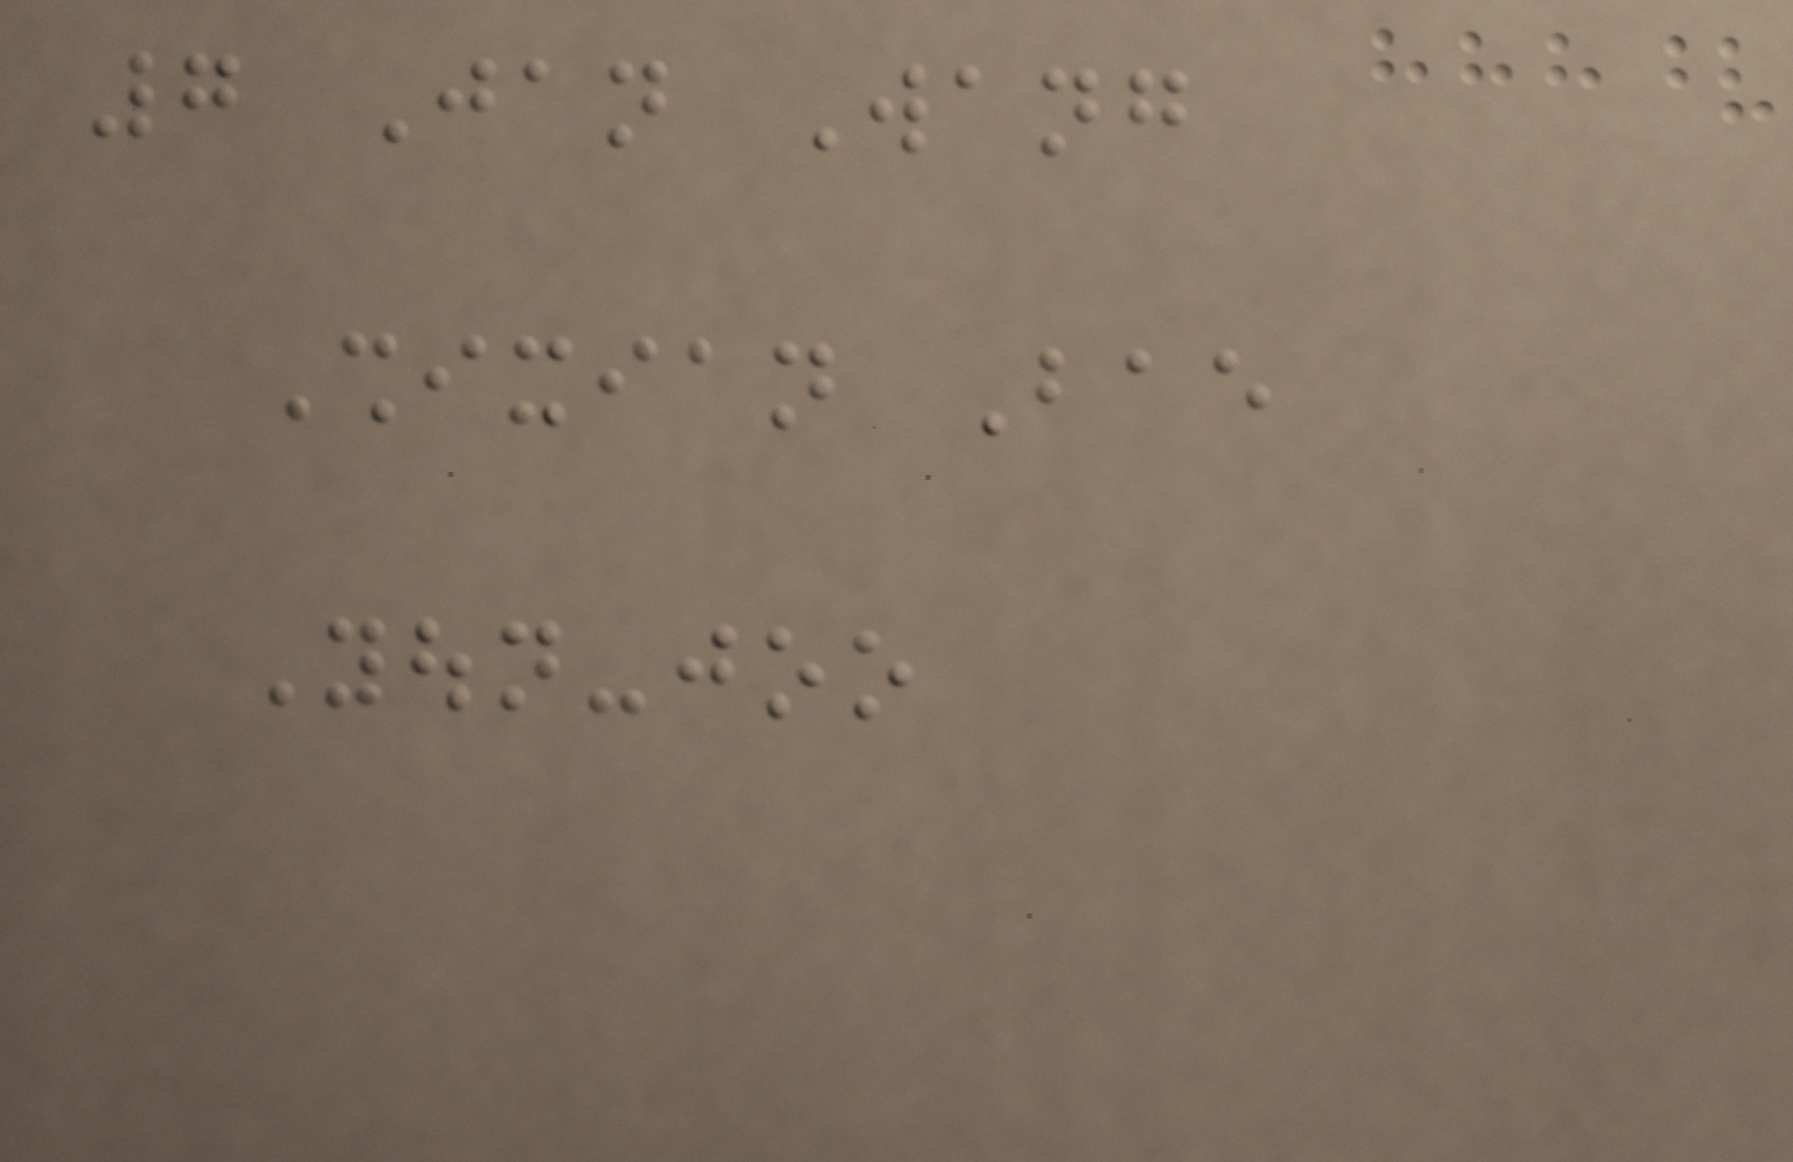7 Jan Wang
Shixian Bae
Youn-joo
